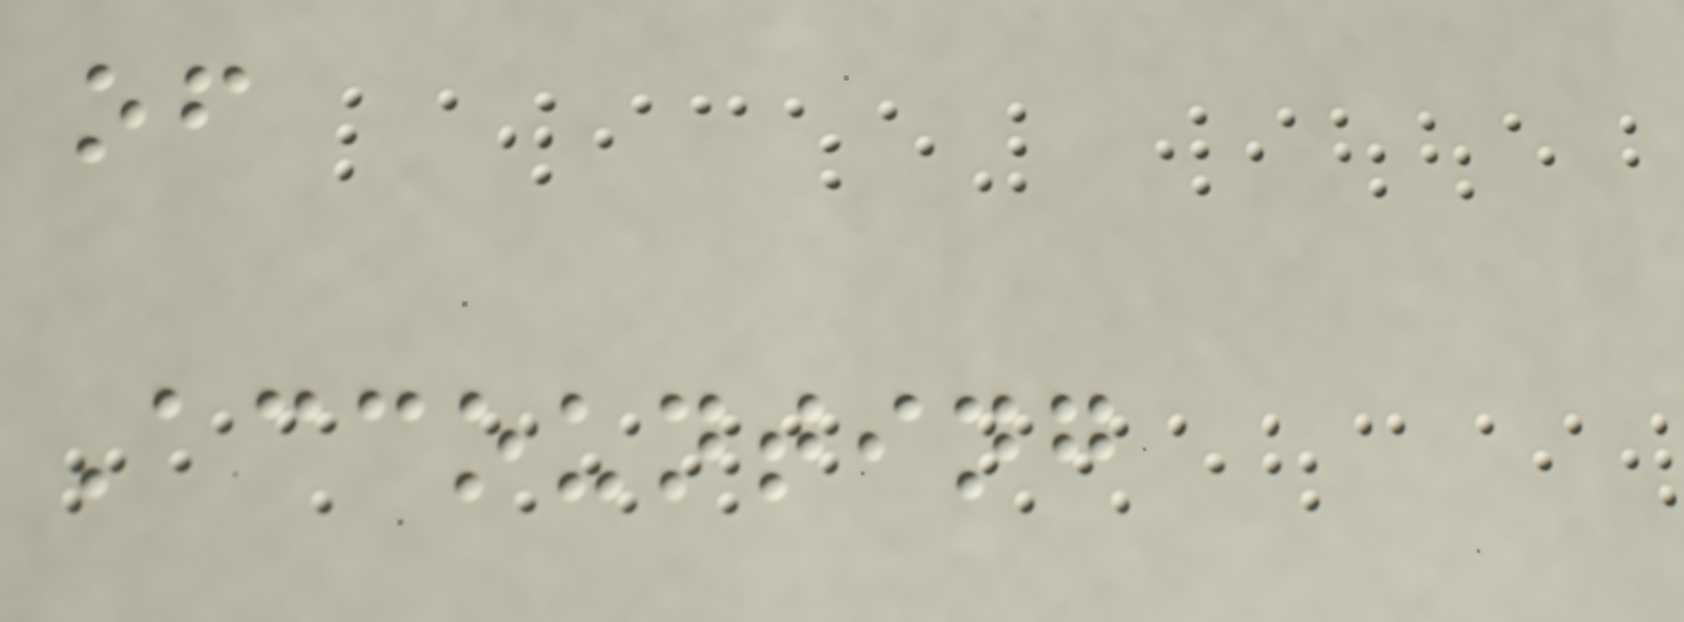of
Accounting
